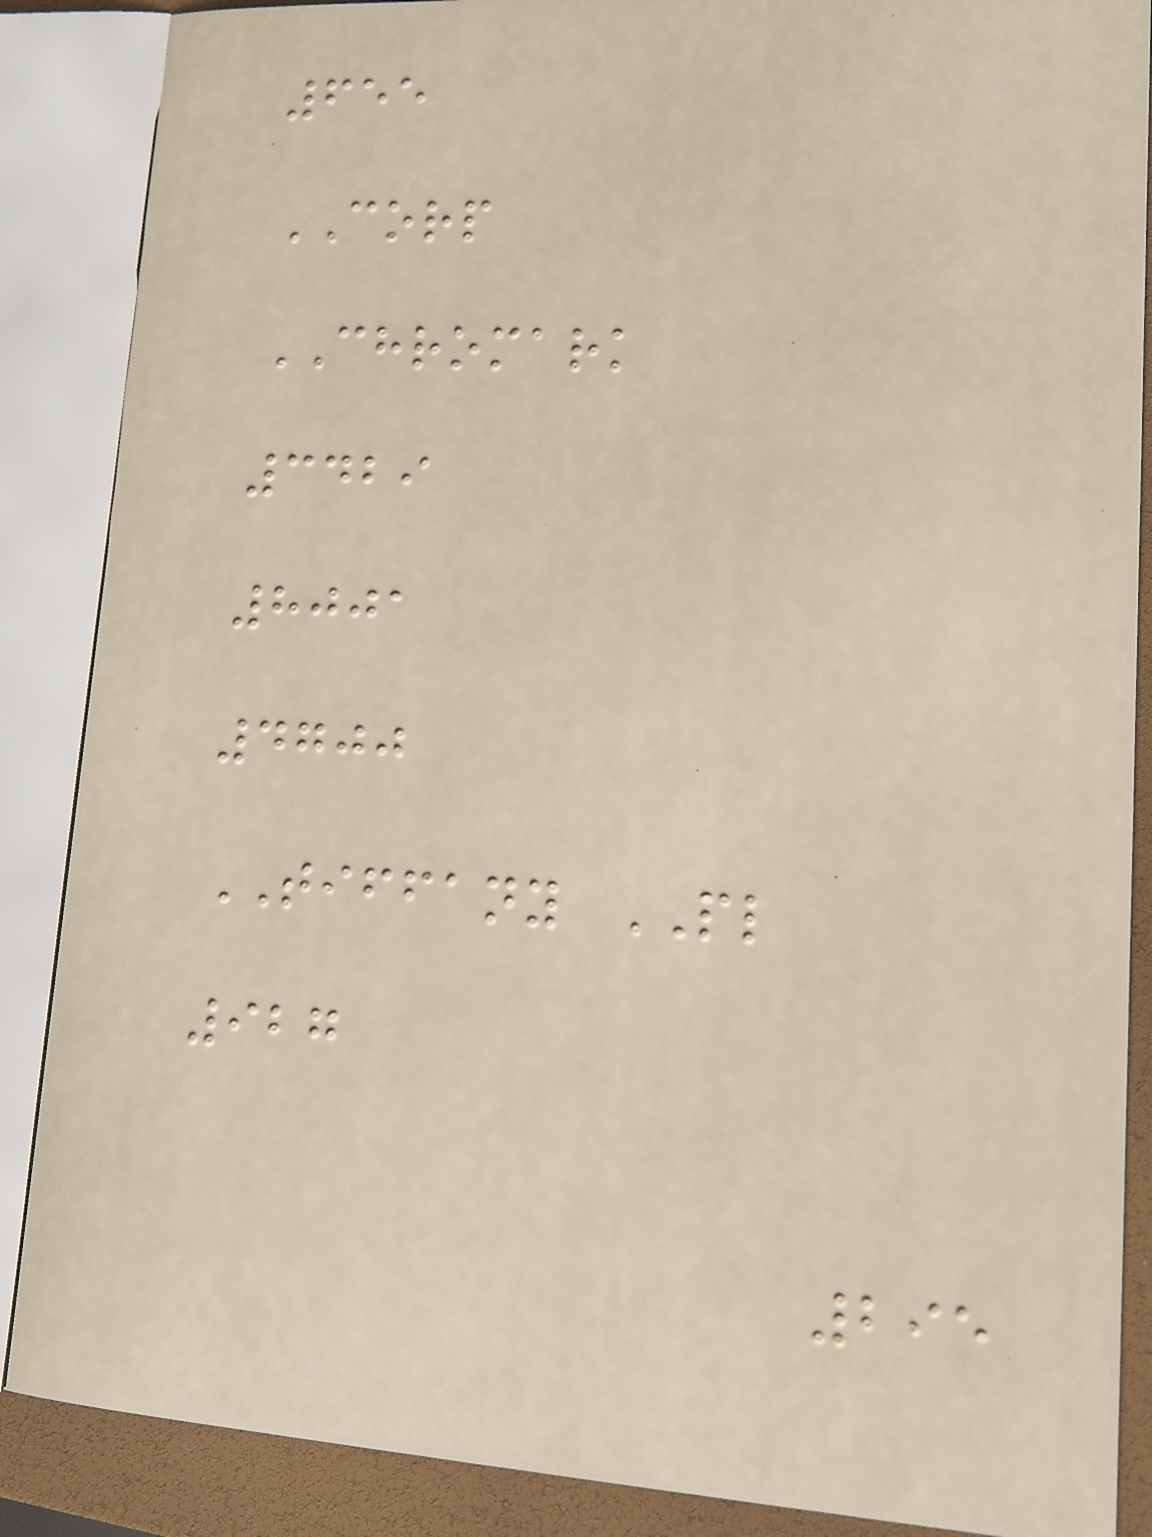655
CORP
CHROMARK
3429
8001
4700
TIFFANY PL
927
295
